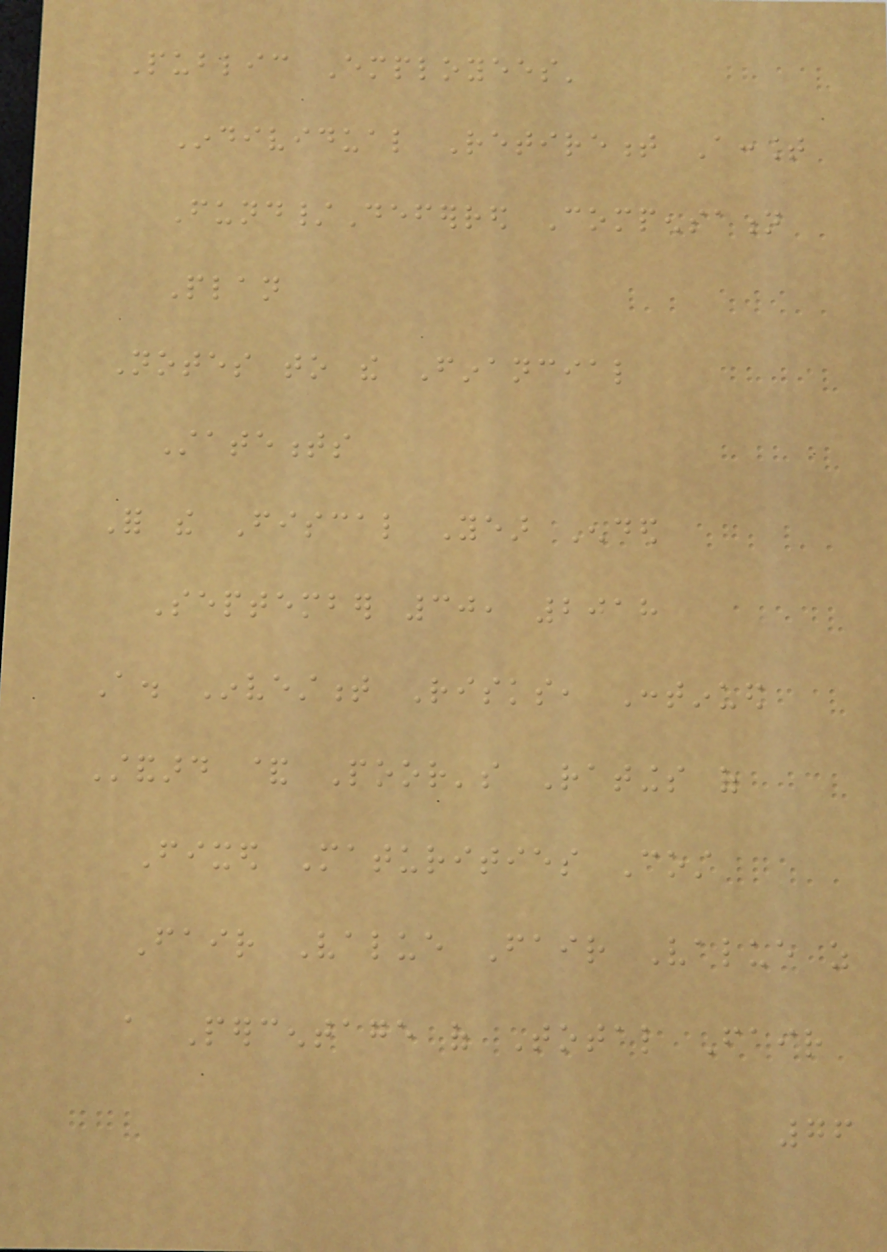Public Employees'
Individual Retirement Account
Fund/Deferred Compensation
Plan
Notes to the Financial
Statements
For the Fiscal Year Ended
September 30, 2018
A. Investment Risks, Continued
Standard & Poor's Ratings of
Fixed Maturities Cost
Fair Value Fair Value as
a Percentage of Total Fair
76
